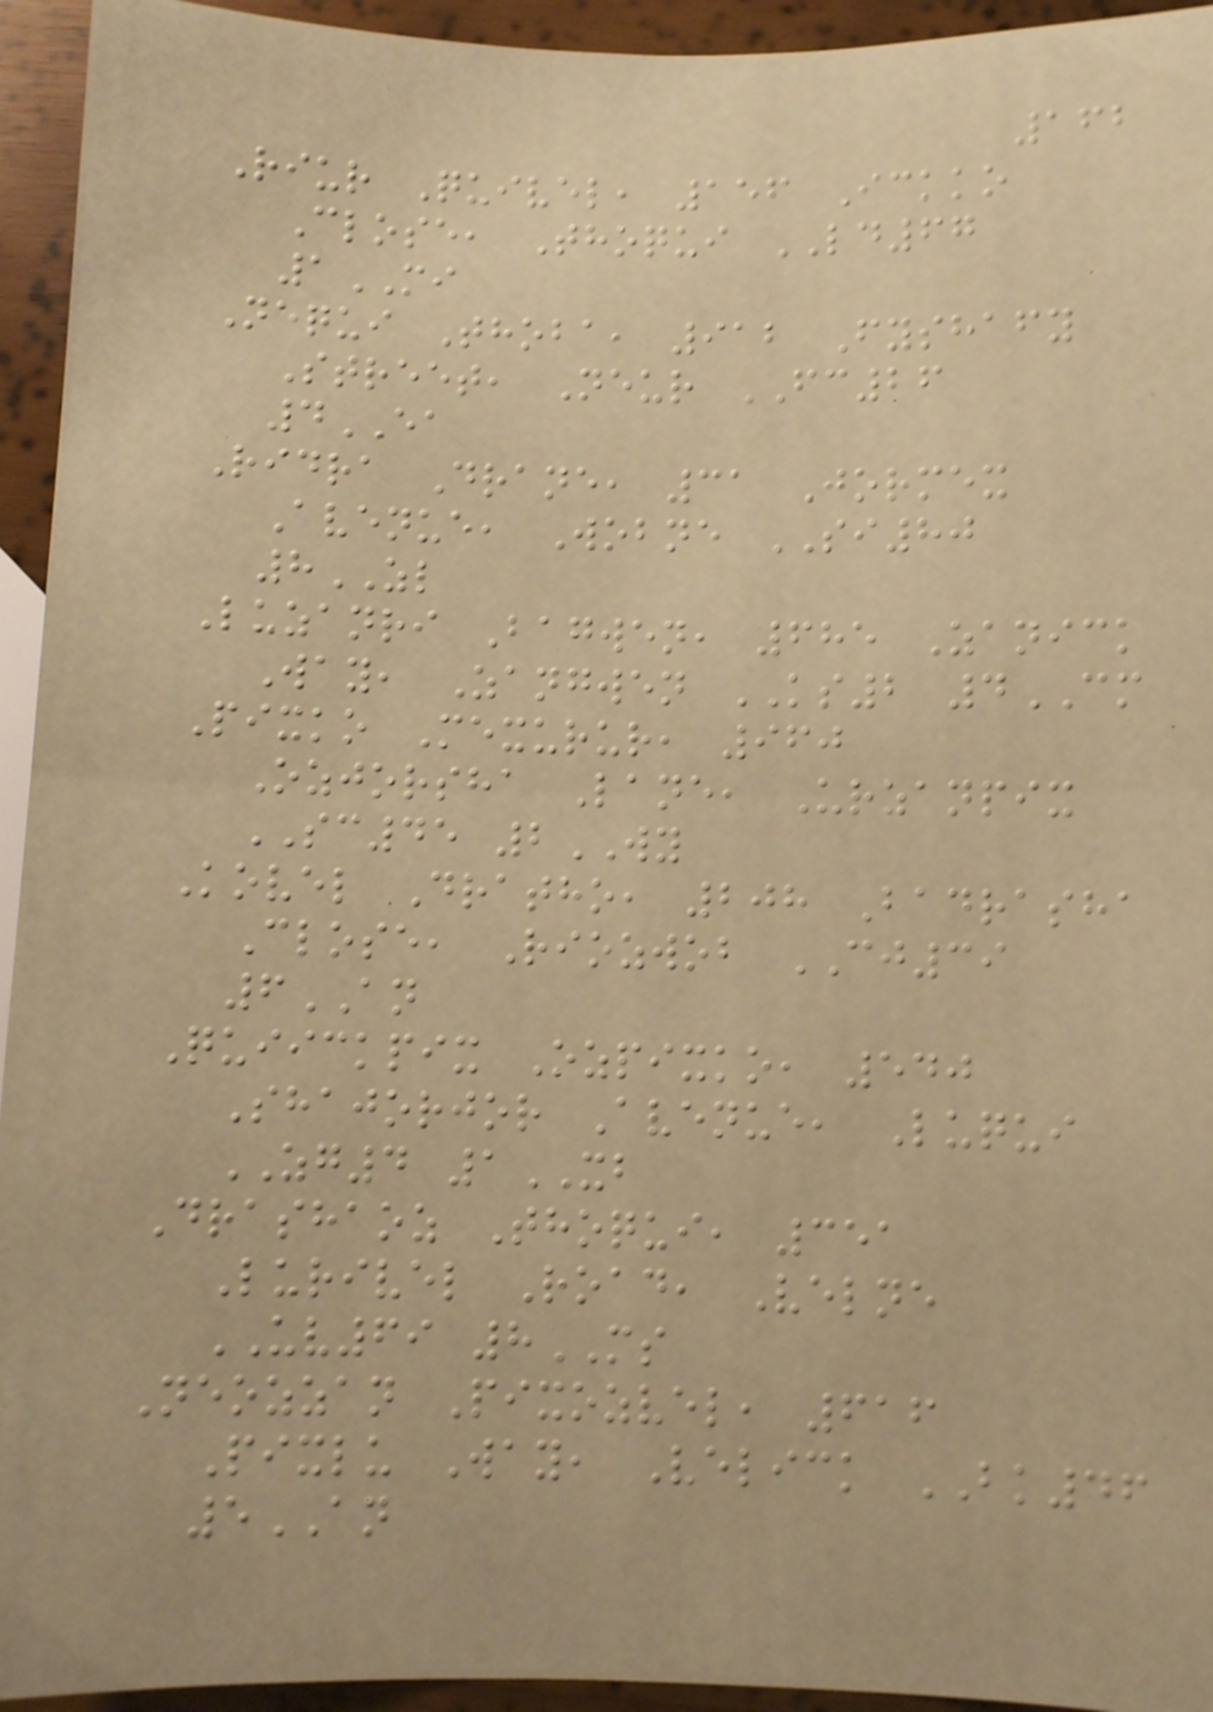162
Riur Quivel, 156 Ickko
Close, Thoqui LD67
1MI
Nequi Thoba, 912 Fyshafy
Street, Neur FC26
4EA
Ridra Drane, 31 Jormex
Avenue, Wobne SI80
8ZL
Luzanri Bagwen, 685 Zanick
Way, Zangwen KS2 4CM
Pixko Mexurur, 960
Ozjorsha Lane, Urzanpix
SC45 2WY
Kovel Dratho, 208 Badrasha
Close, Riozwob CJ39
6AN
Quiickpix Ozpixko, 540
Shajorjor Avenue, Luqui
ZG4 1XB
Drashaoz Thoqui, 351
Lurivel Road, Velne
UV69 8MS
Neozzan Pixozvel, 616
Pixlu Way, Velick BK46
5AN
